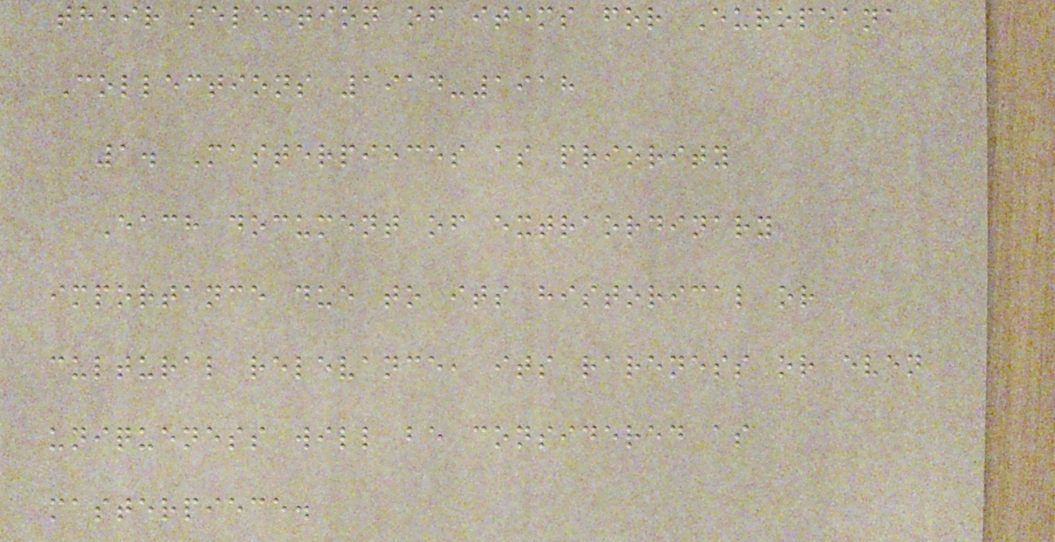their selection of items for Europeana
Collections 1914-1918
1. Masterpieces as priority
Each document of extraordinary
importance due to its historical or
cultural relevance, its rareness or even
uniqueness will be considered as
masterpiece.
